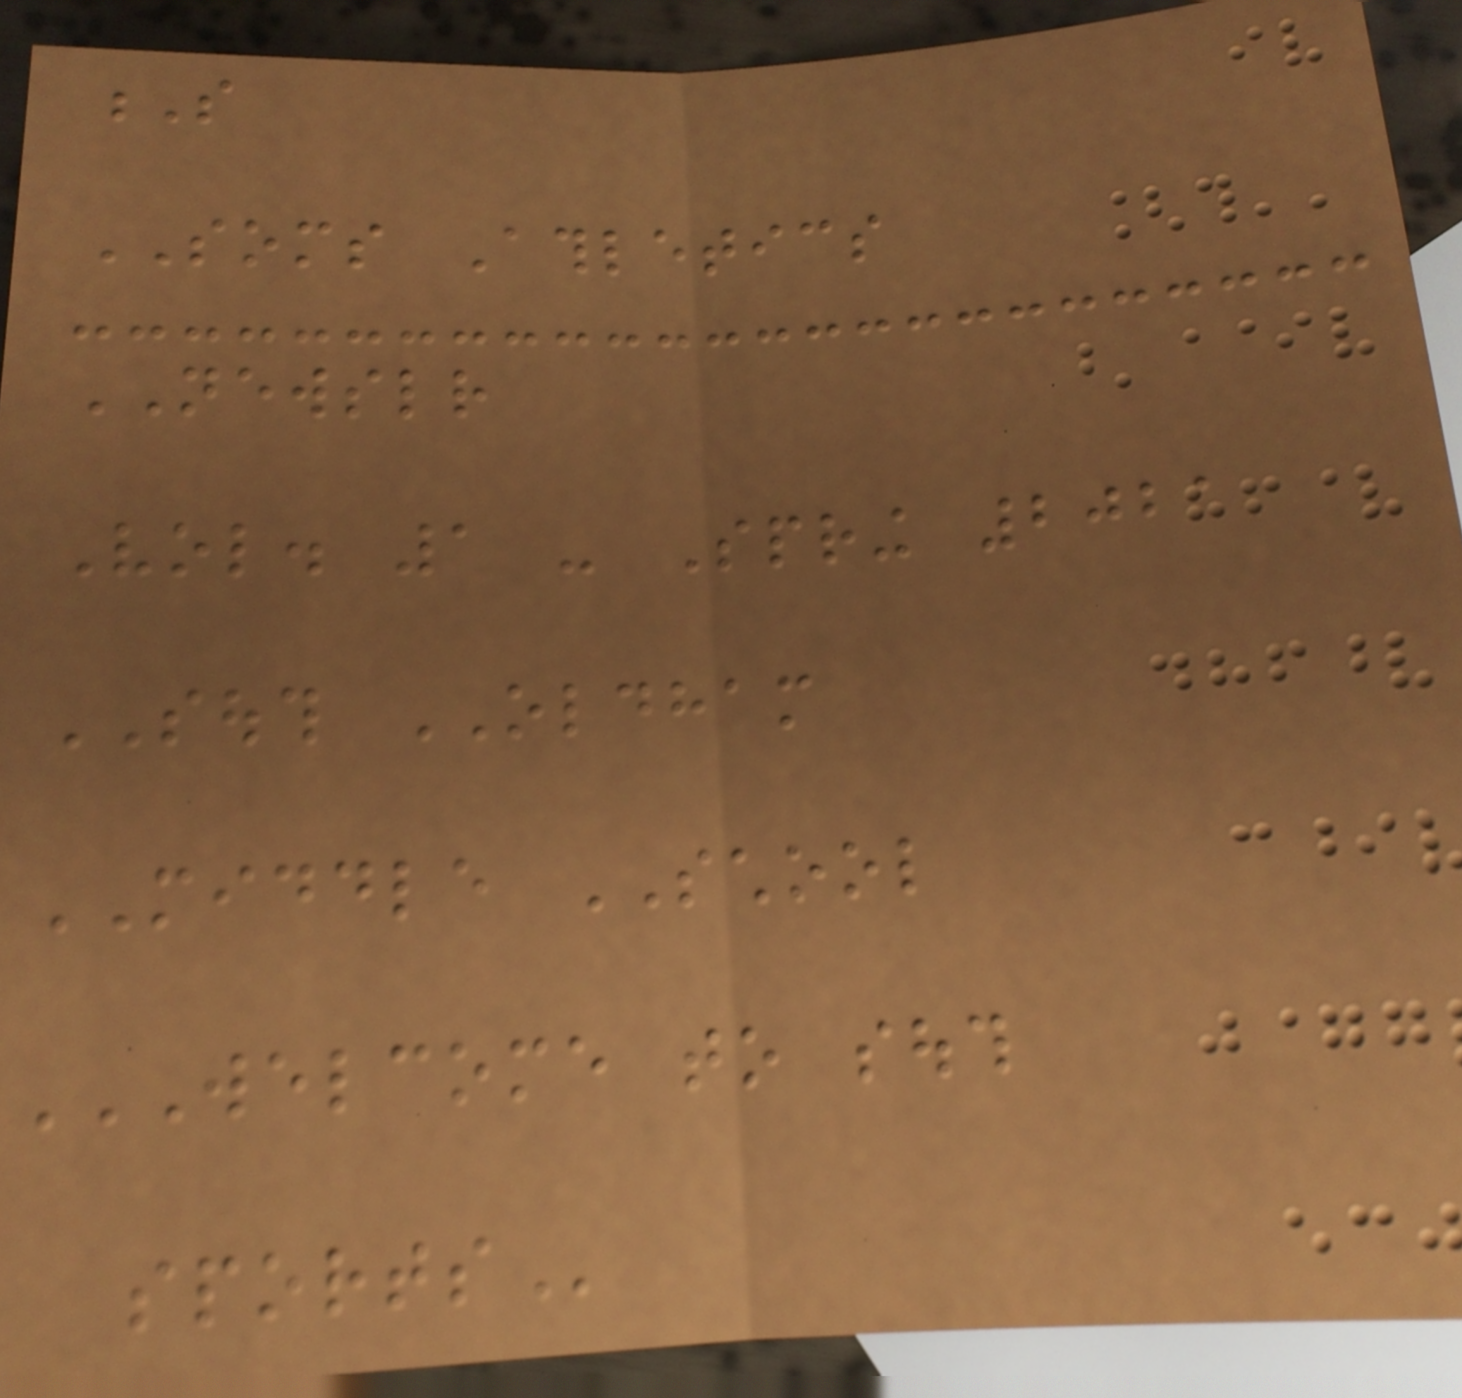S
SOMS Athletics
NEWSLETTER
Vol. 1 - Spring 2021
SOUTH OLDHAM
MIDDLE SCHOOL
WELCOME TO SOUTH
SPORTS
